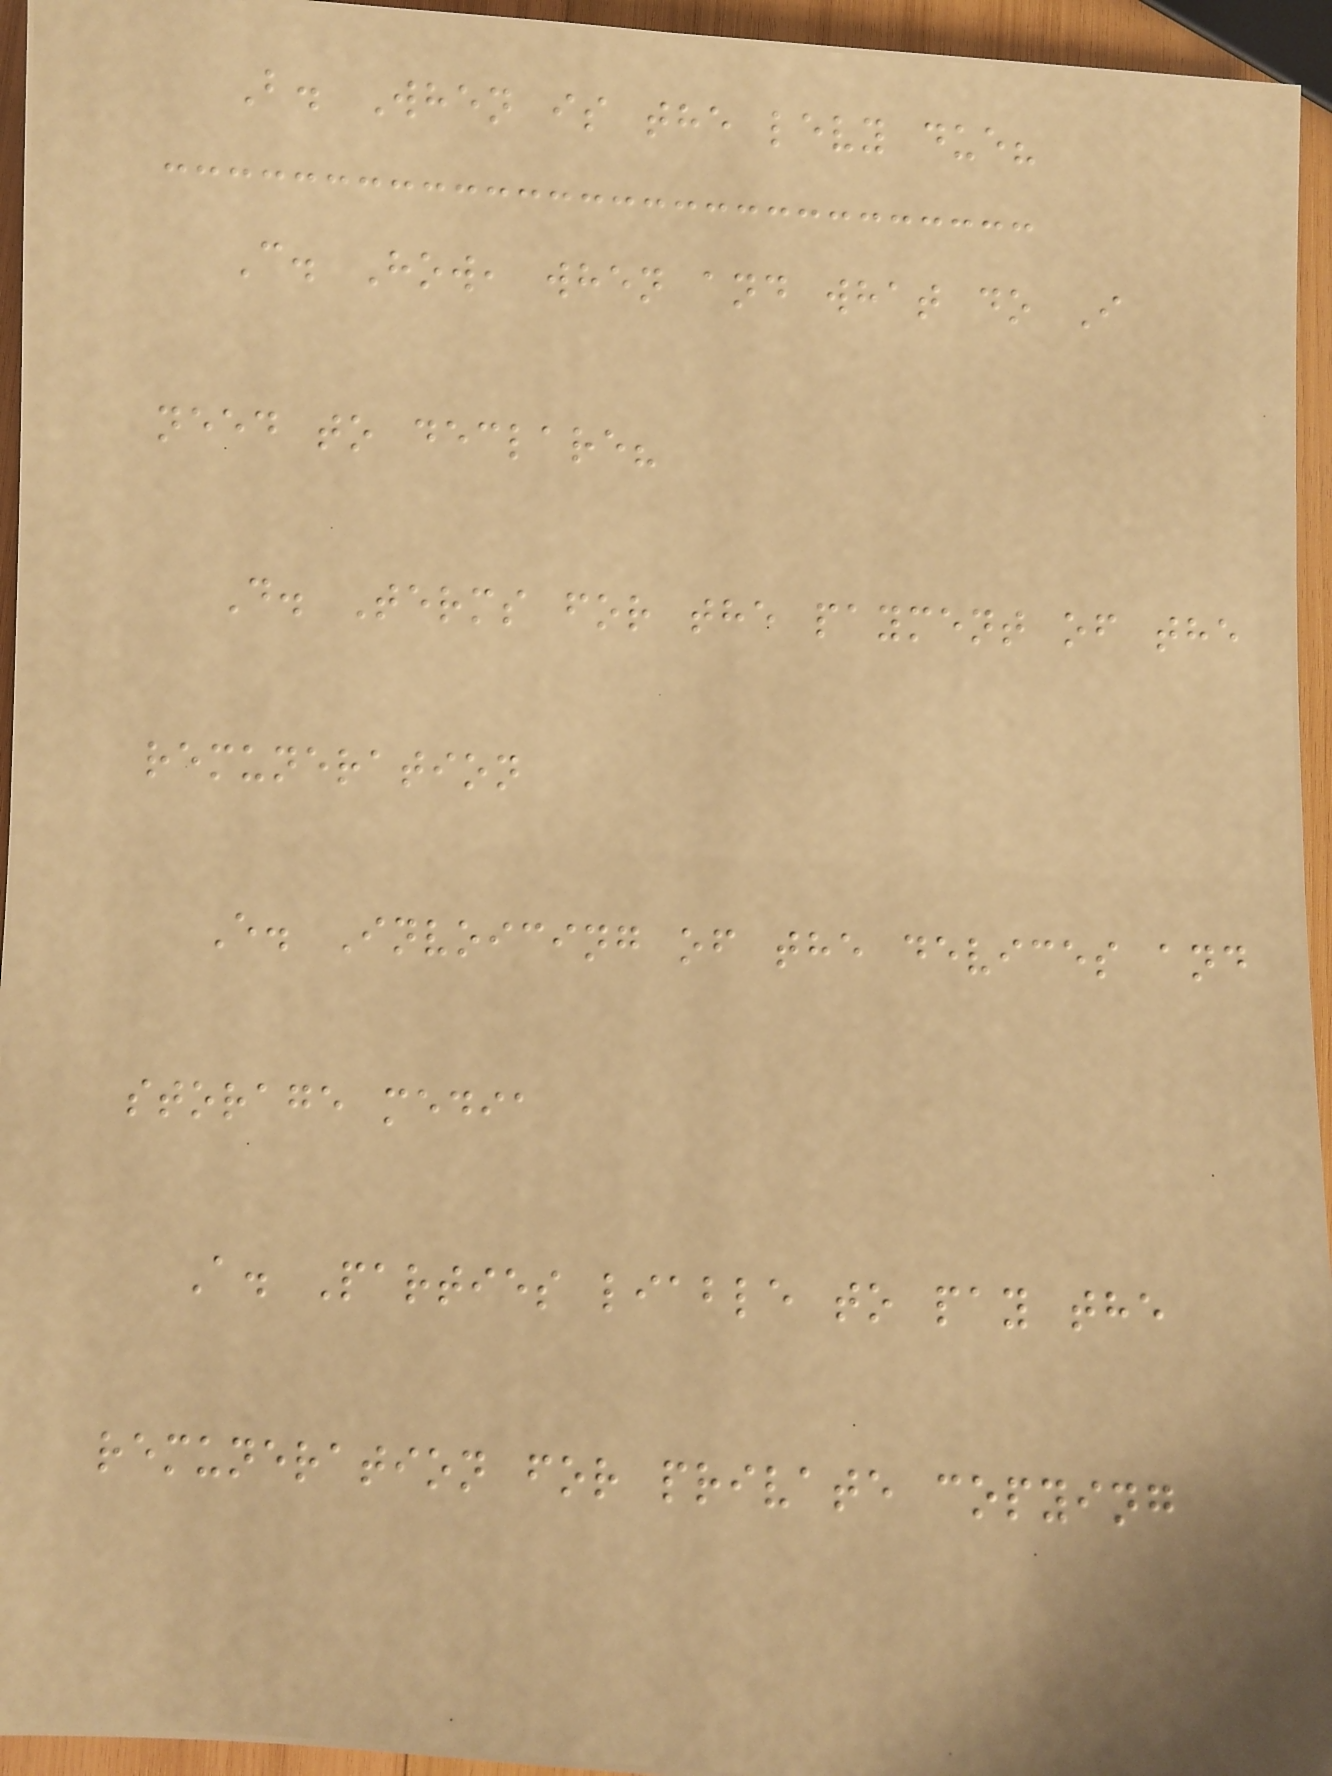B. When is the levy due?
C. How, when and what do I
need to declare?
D. Terms for the payment of the
remuneration
E. Invoicing of the devices and
storage media
A. Parties liable to pay the
remuneration for private copying
